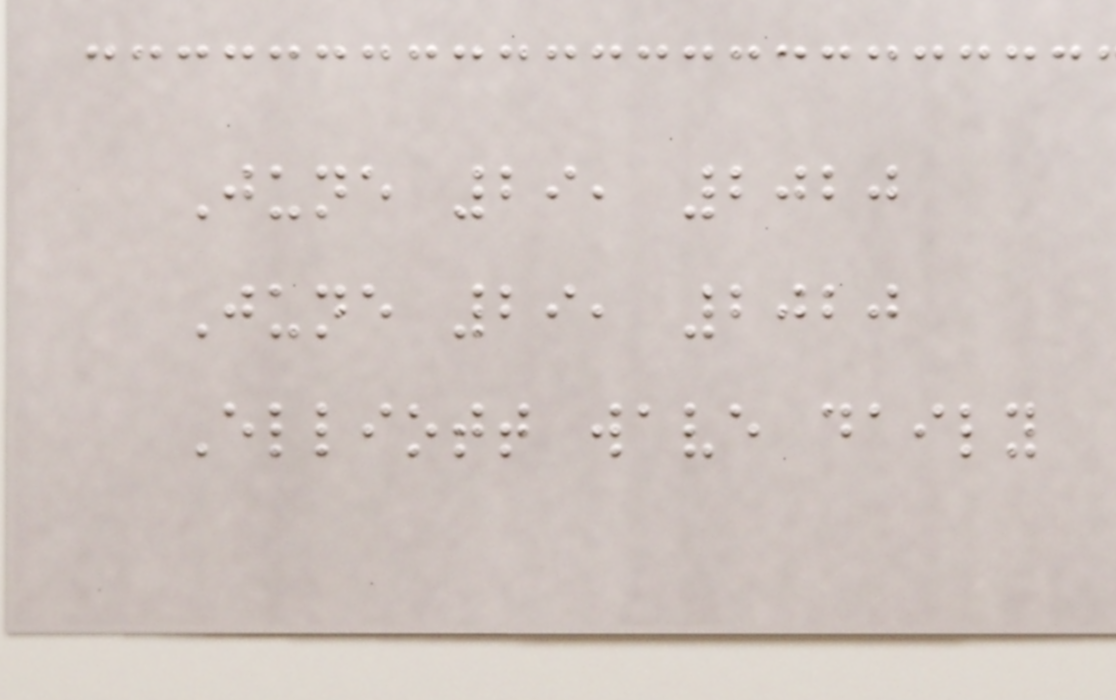June 29, 2020
June 29, 2020
Elliott wave daily
